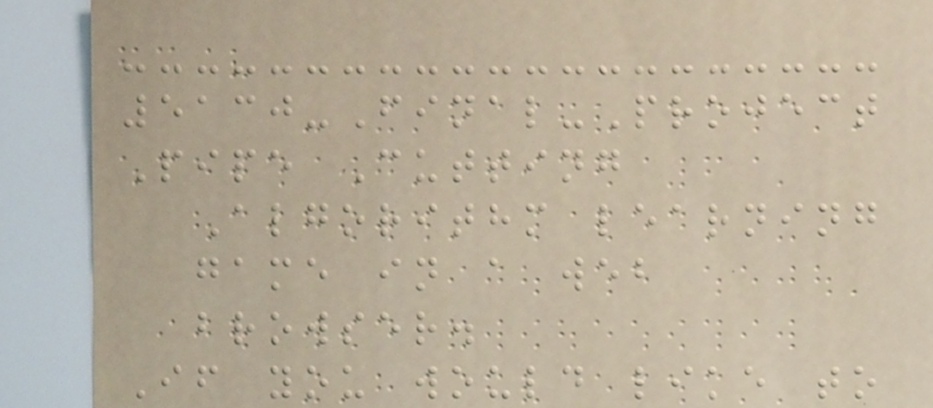5130-Final-Project
Pipe Cutting
Algorithm learning
game in a web
browser.
If you would like to
